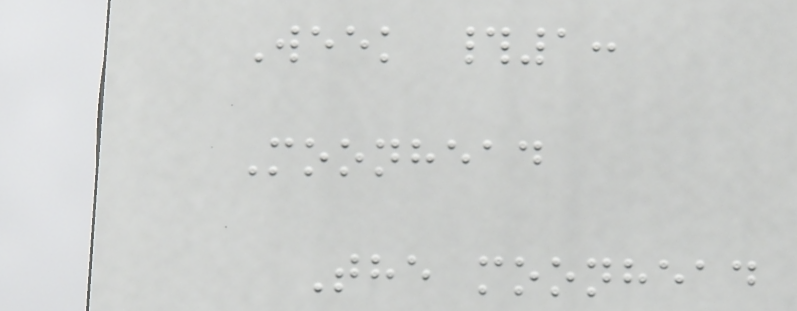Week #1:
Moonhead
The moonhead
